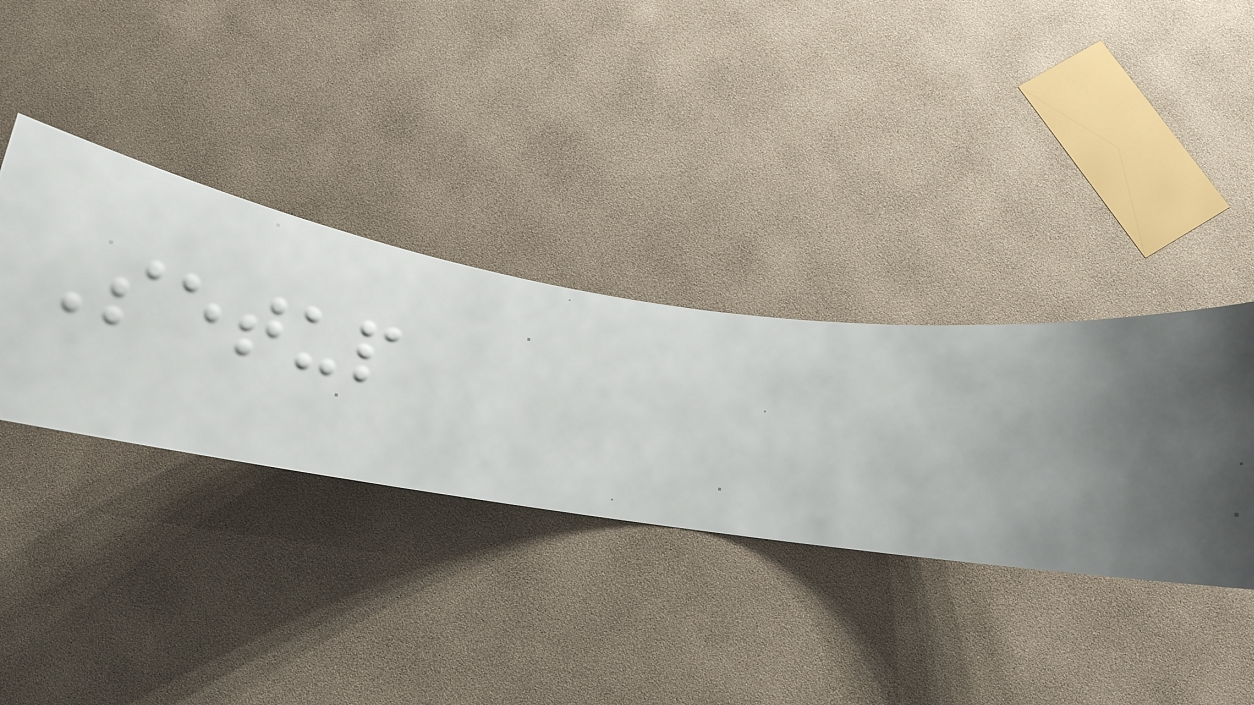Setup
